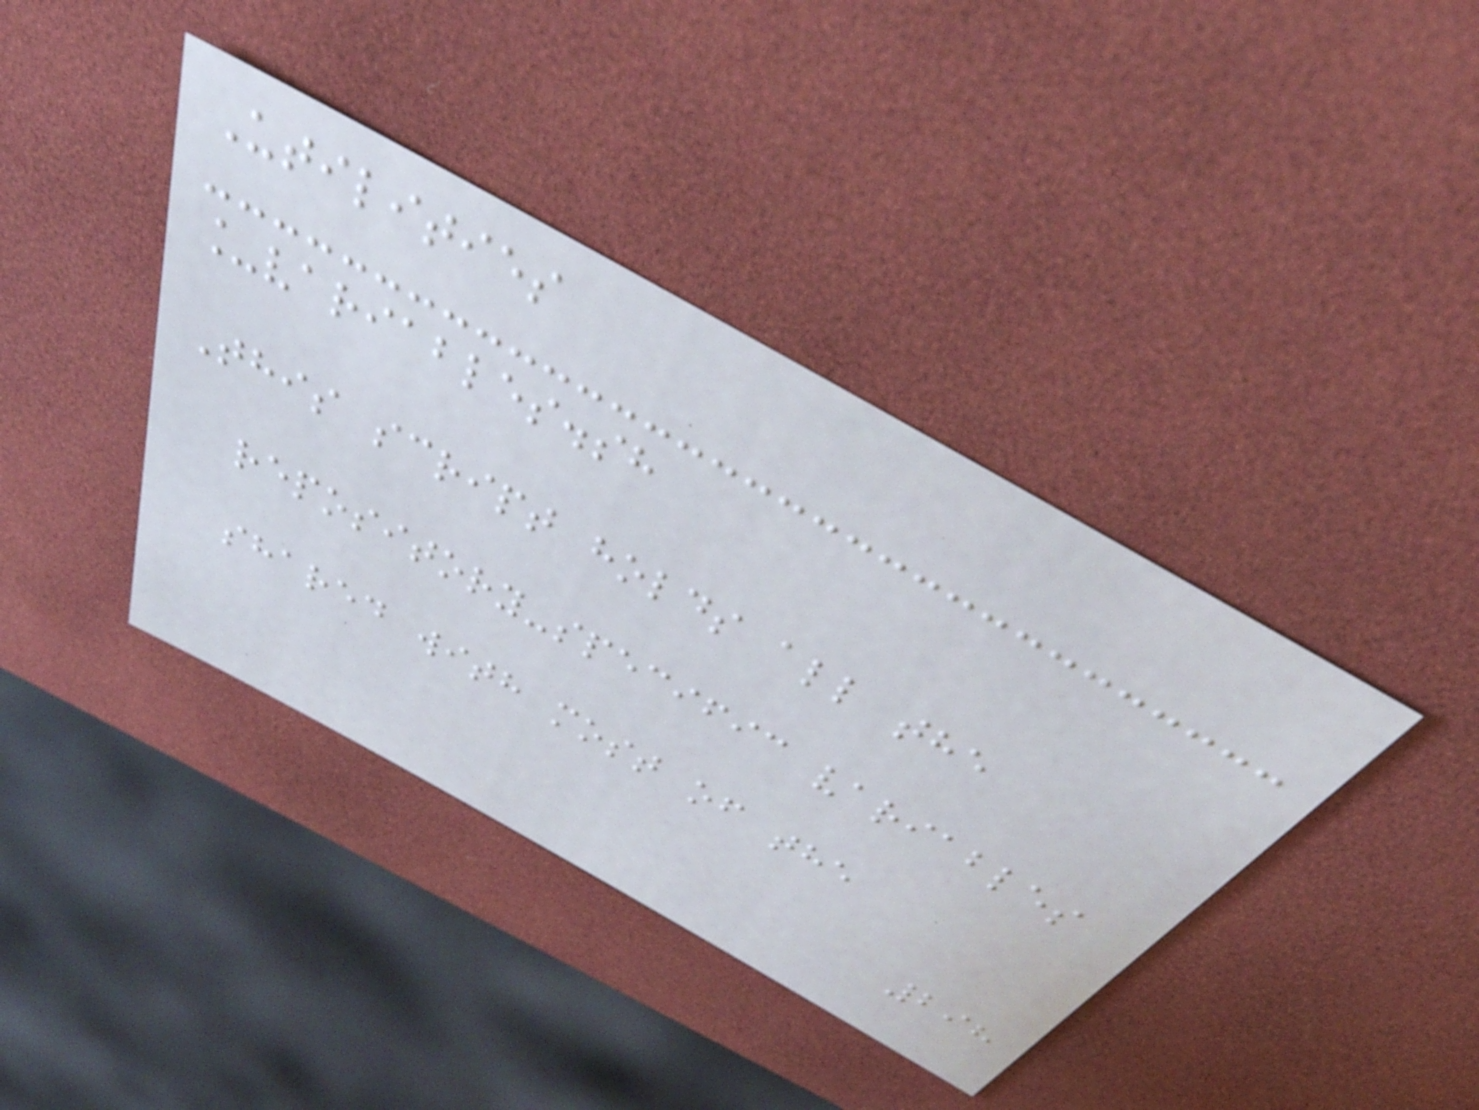Utilities
_variables.sh
This script holds all the
repository-specific variables
shared with most of the
298
